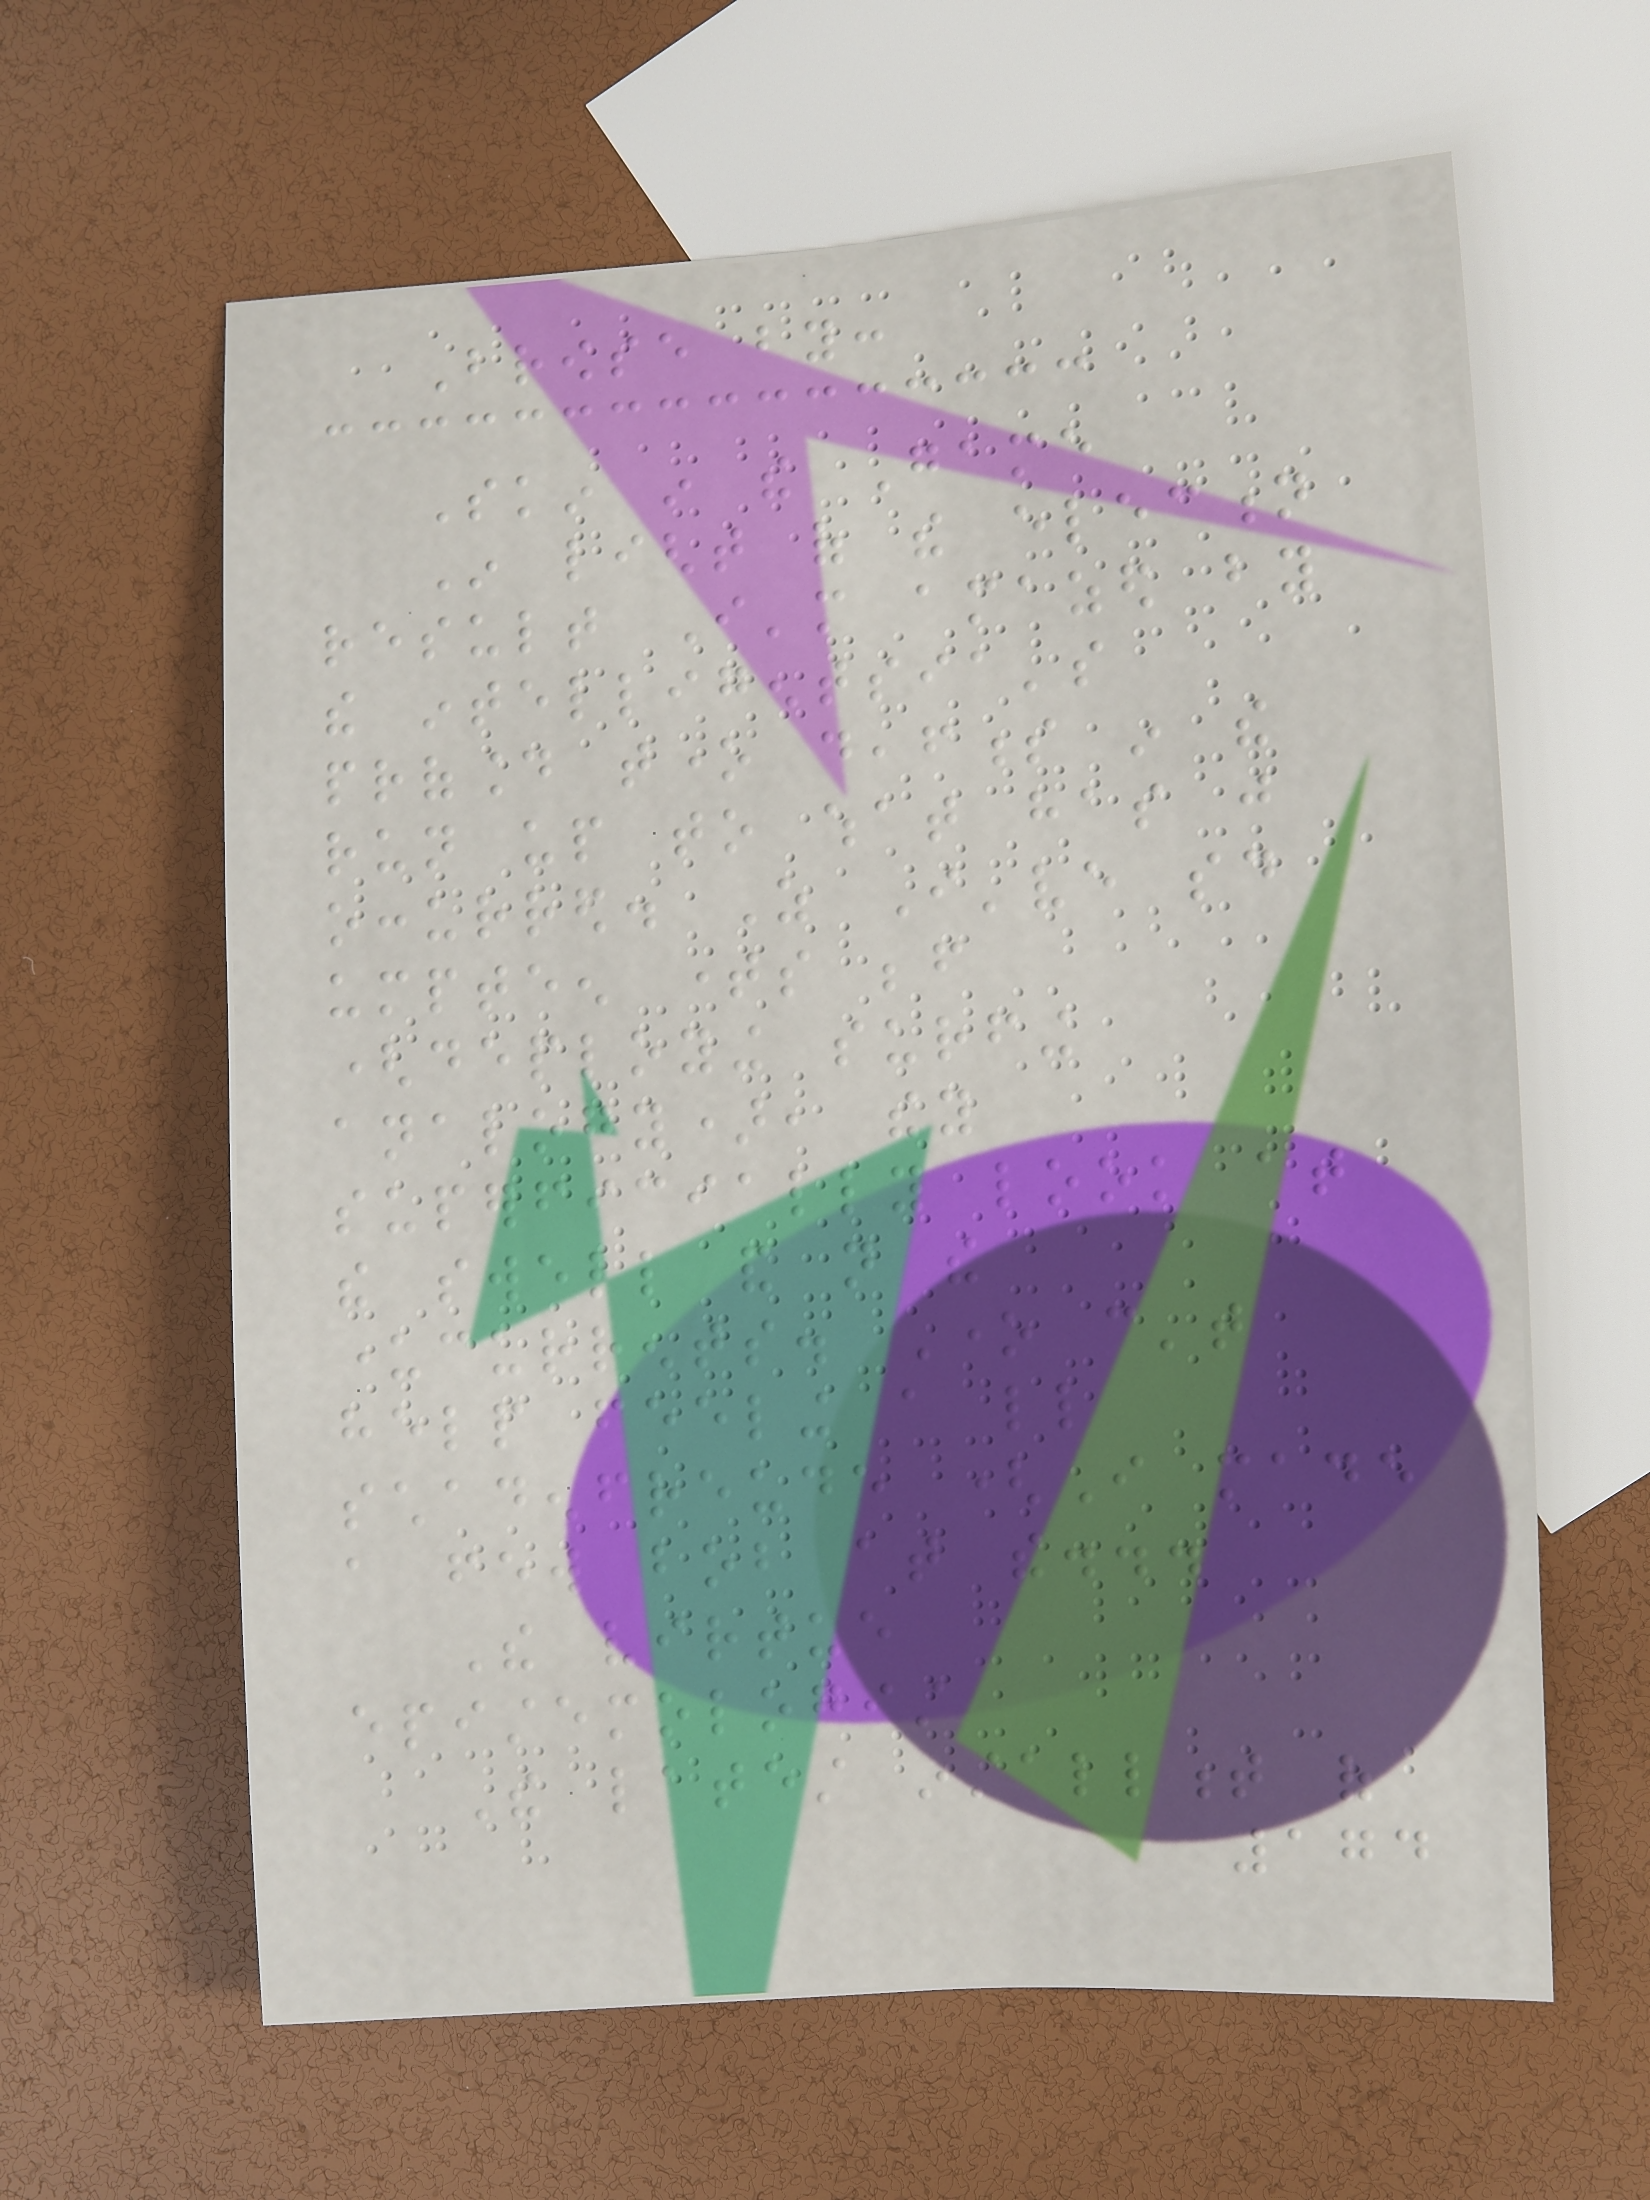Browse by:
Skin in the Game
In light of the election
result I'm amazed by
the intelligentsia's
profound tone deafness in the
run up to what has just
occurred. As I've said
umpteen times before
(deploying surfing
analogy), they
superficially look at
the swell and not the
undercurrents. One can't
help feeling a little
schadenfreude (I made
a few bob at the...
The virtue
epistemologist
The latest installment of
174
